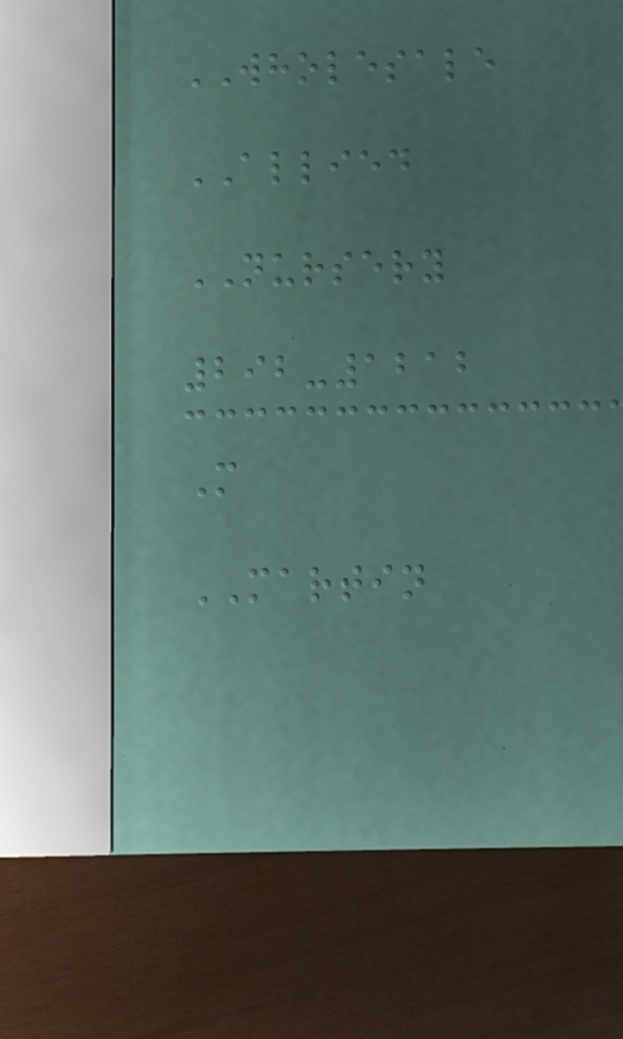WHOLESALE
ALLIED
NURSERY
292-1212
M
MARTIN
